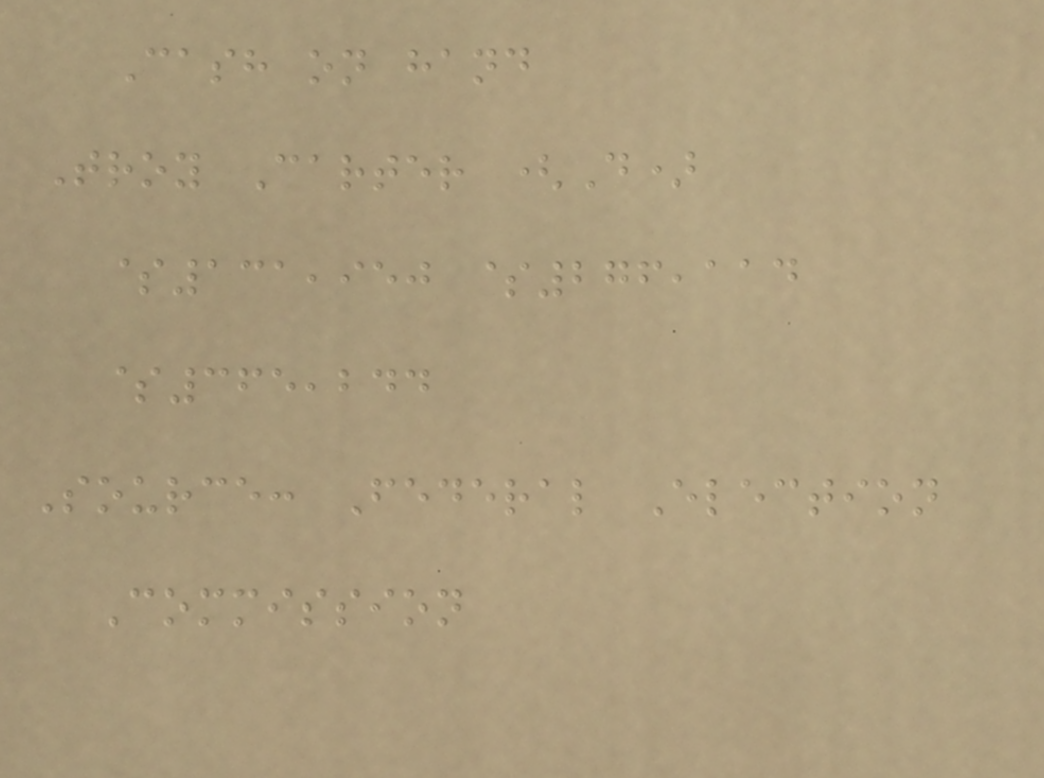Cash on hand
Troy Carter (D)
$131,950 $276,114
$365,244
Source: Federal Election
Commission
